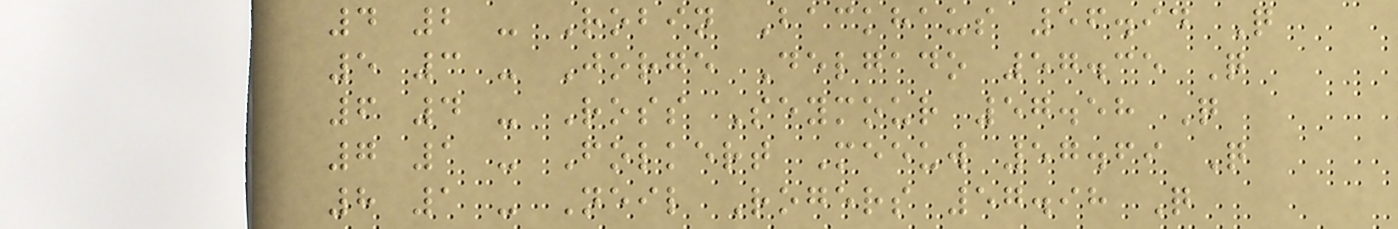4 2 - Robin Backhaus 56.94 Q
5 3 - Jorge Delgado 57.35 Q
6 4 - Ross Seymour 57.58 Q
7 1 - Folkert Meeuw 57.69 Q
8 1 - Neil Rogers 57.98 Q
